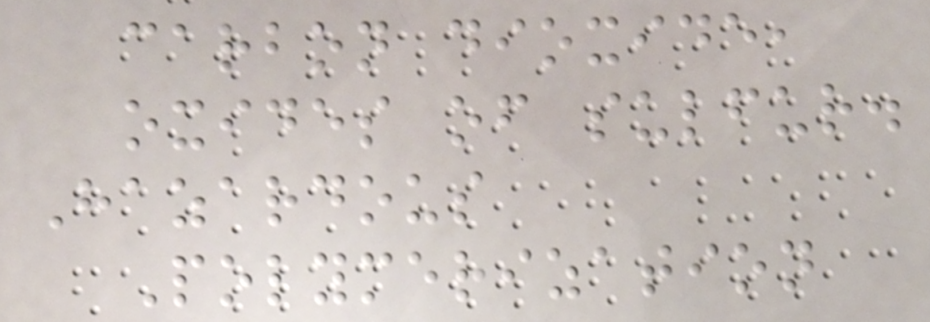carbon dioxide,
oxides of sulfur.
Hazardous
Polymerization
